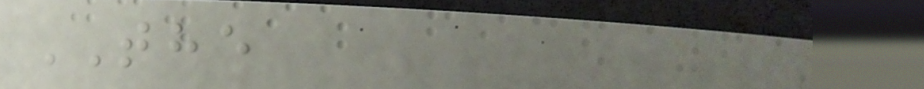THE
